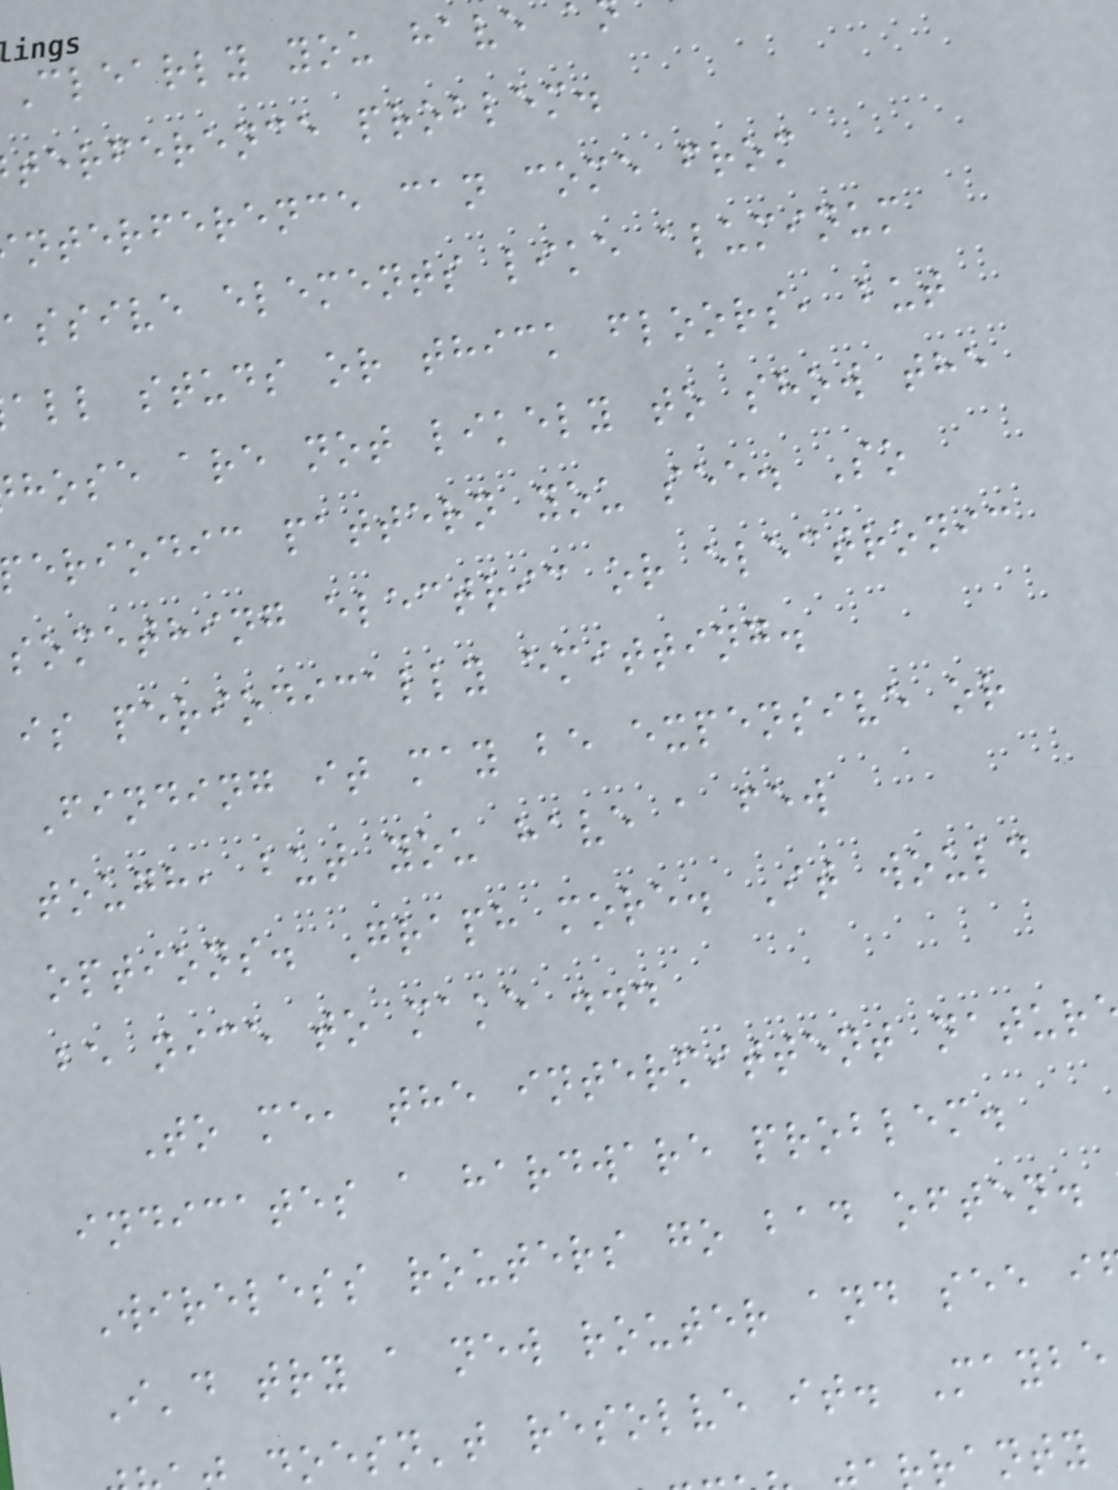Clearly you have
terference problem.
nterference can come from
assive elements like aluminum
all studs or thick floors, but
hose are not likely to show the
eriodic pattern you see. So
something electric or electronic
is periodically emitting.
Finding it may be expensive or
tough, but you have a few
options. Graph more. It would
be nice to make ...
To me, the intermittent natur
indicates a hardware problem.
Wireless routers go bad often.
I'd try a new router and see i
doesn't resolve it. Maybe
